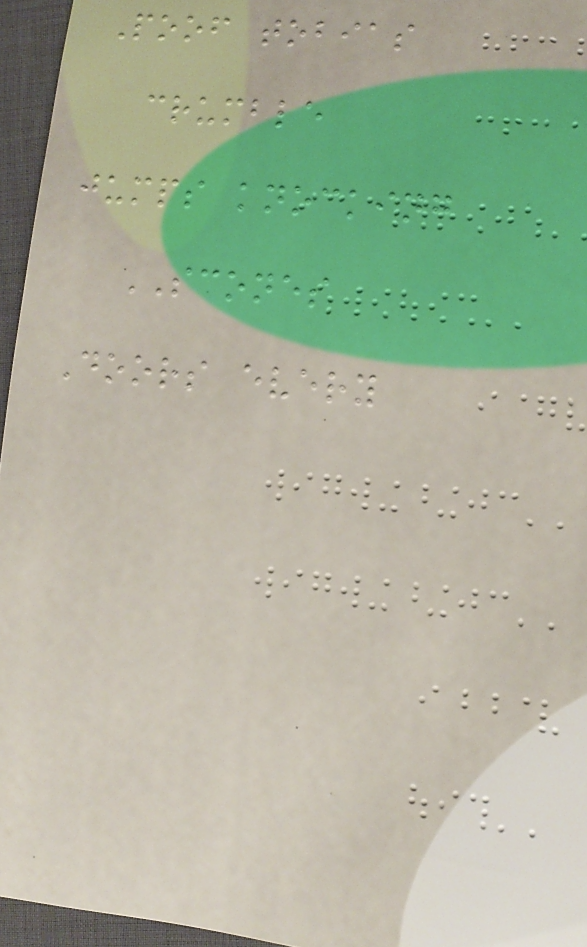Poof tobias
crumble
jumps knocking
SCONES
Doors every
